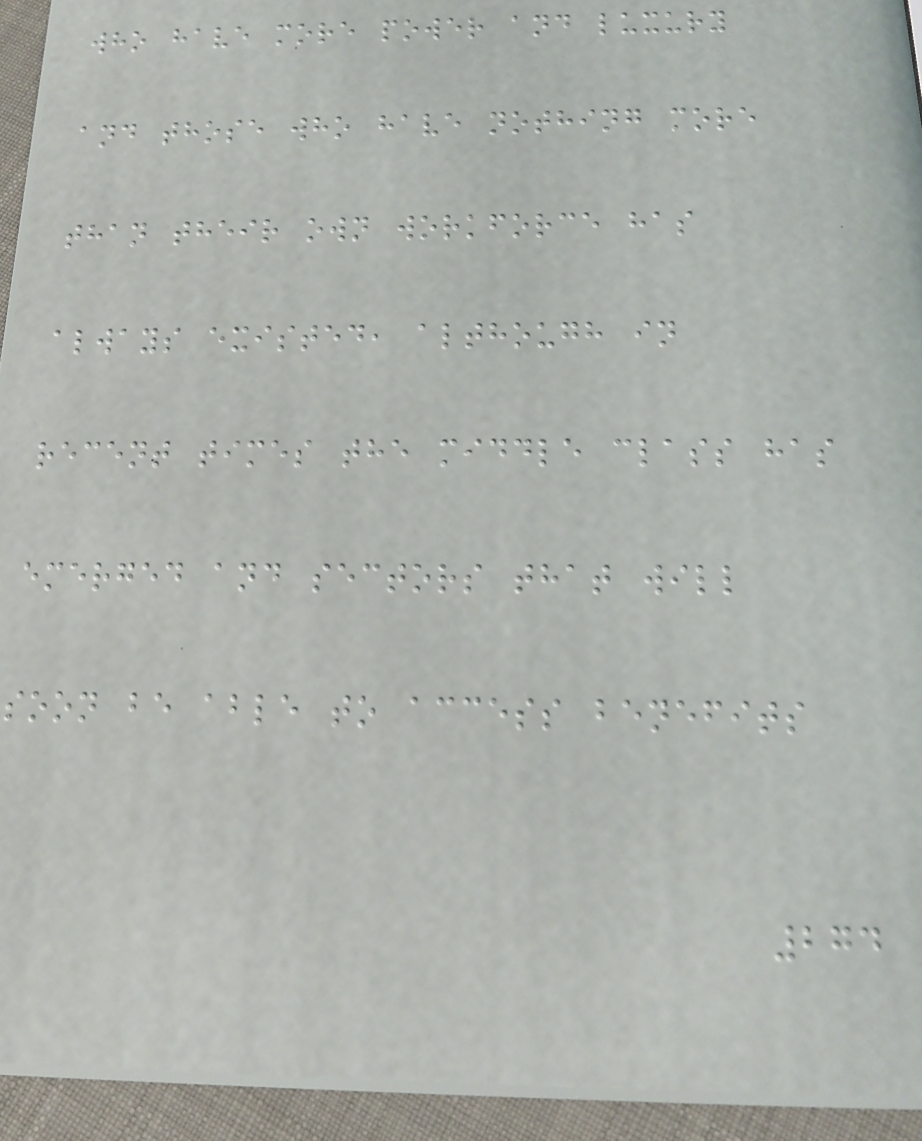who have more power and luxury
and those who have nothing more
than their own workforce has
always existed, although in
recent times the middle class has
emerged and sectors that will
soon be able to access benefits
274
